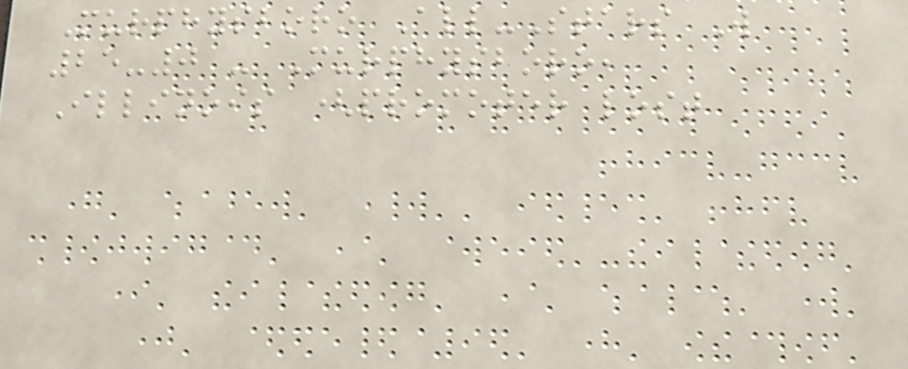Murphysboro All-Stars W
25-0 - Murphysboro,
Illinois (promoter lost
